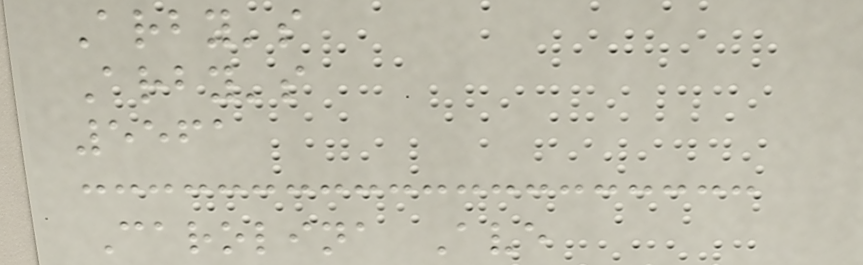Arby's
Arby's
5561
Carolina Ave
